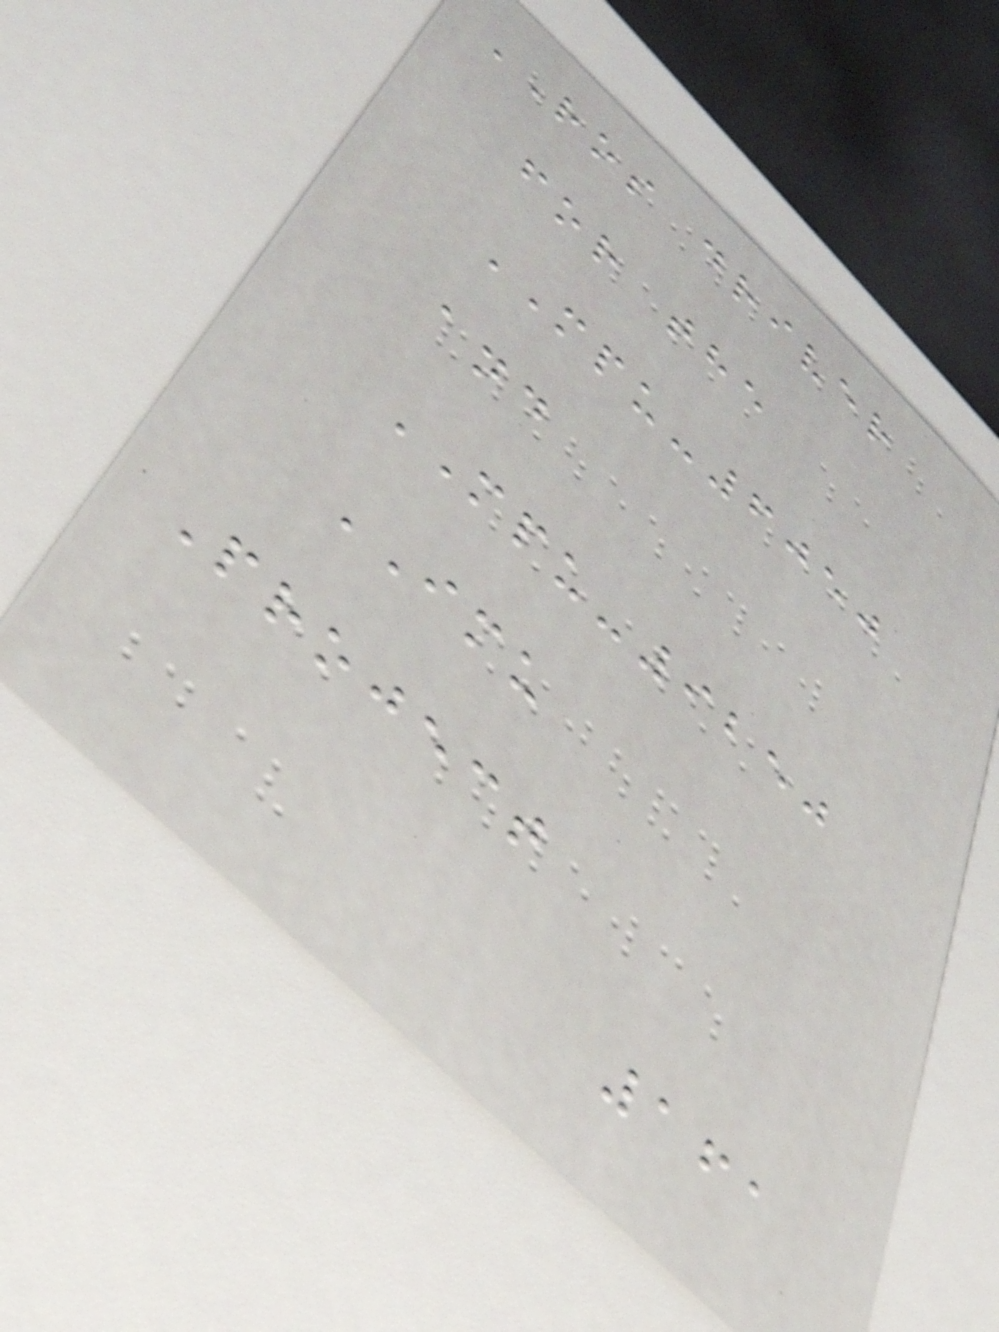ROS driver
for the
MPU-6050
and
MPU-9250
IMU
Project
161
